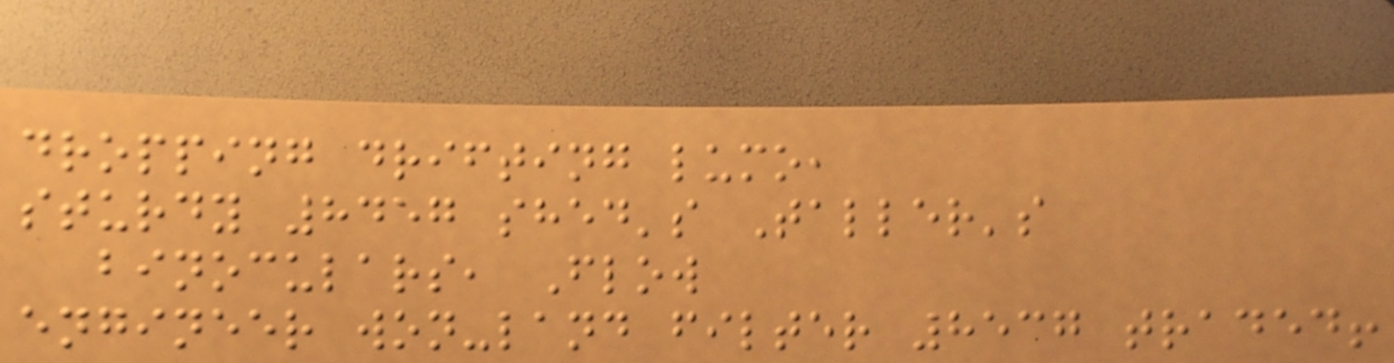dropping drifting lumo,
sturdy 8457 shed's Taller's
binoculars, Flow
engineer won-land filter 8537 traded!
